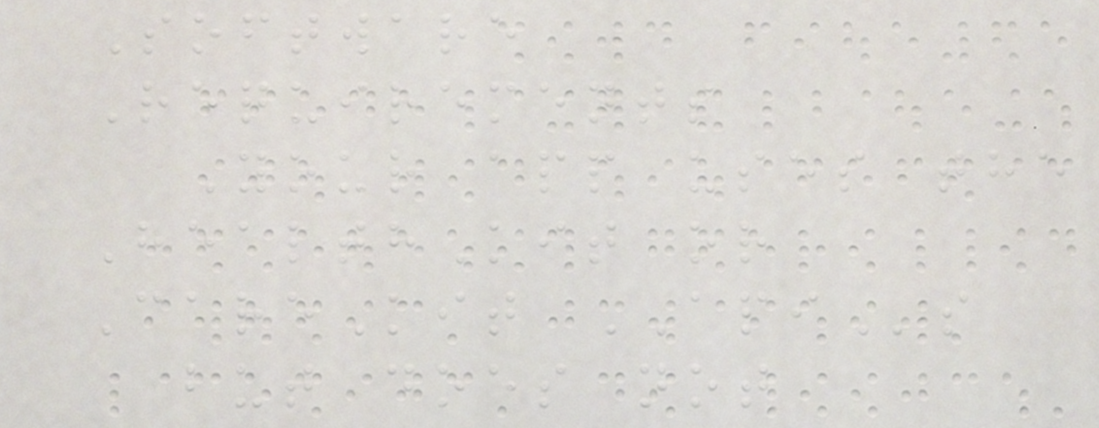Software
Requirements
Your app uses the
HealthKit or
CareKit APIs
but does not
